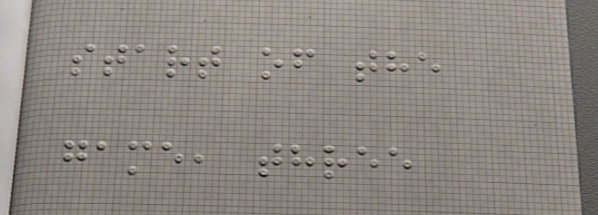start of the
game, three
